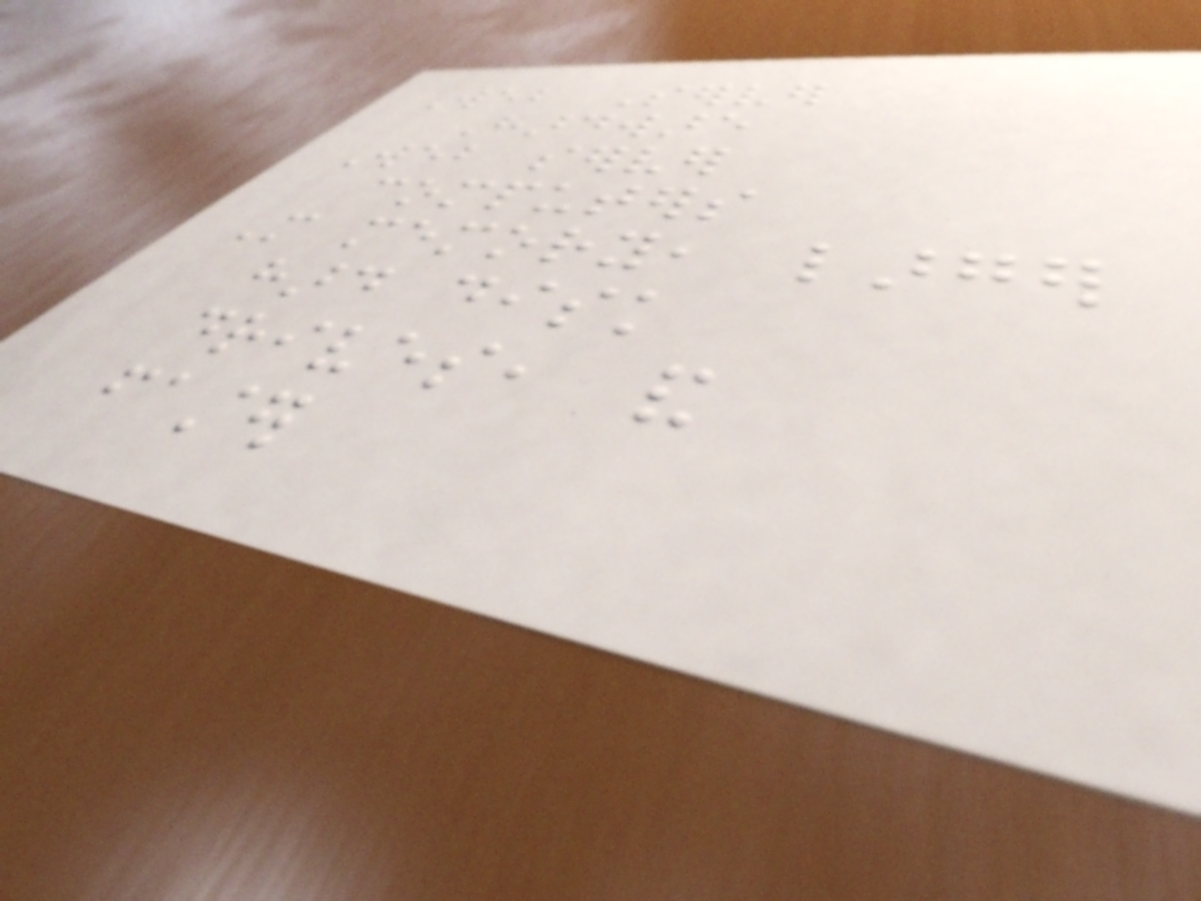Web Server
Hardware
Web server
computers
More memory, larger
hard disk
drives, and
faster
